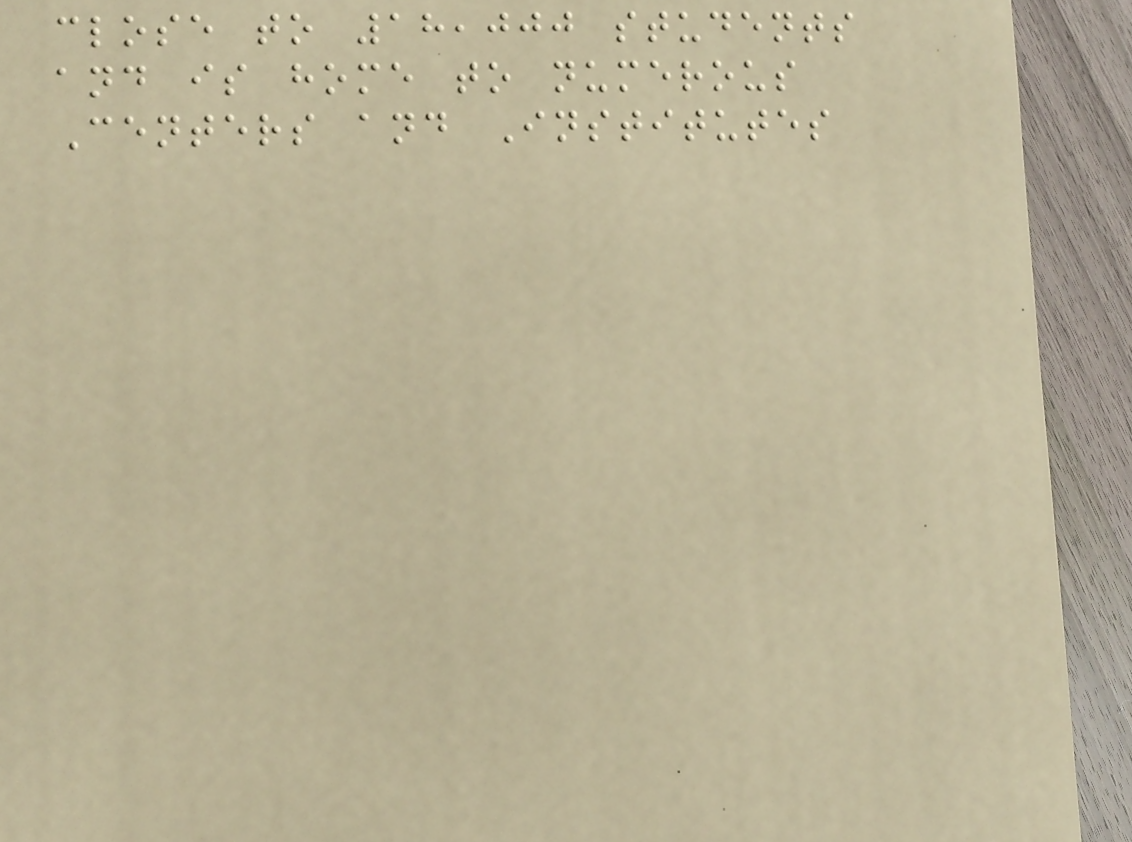close to 18,000 students
and is home to numerous
Centers and Institutes
